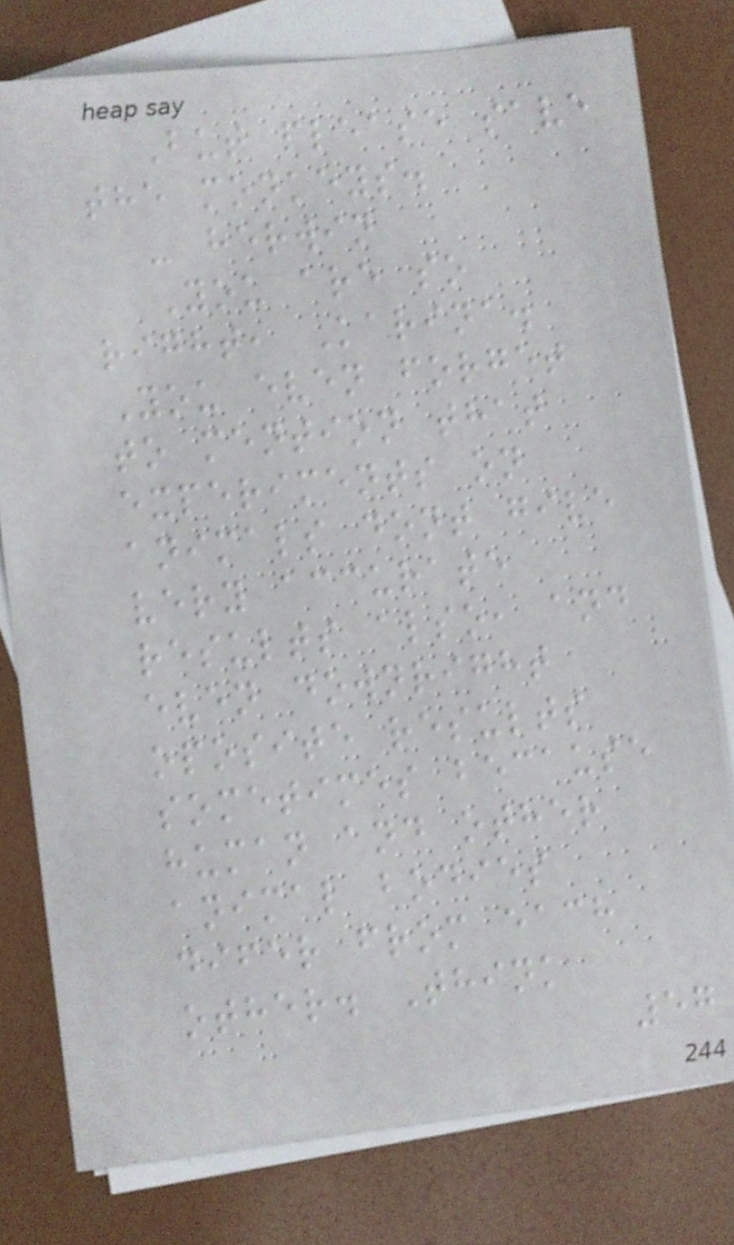But please save
the monkeys.
- herwin
You are so
right, Karina.
You even forget
to mention that
experiments on
animals dont give
very accurate
results also, and
even downright
oposite results
sometimes because
human and other
animal bodies
difer from each
other. Think
57
